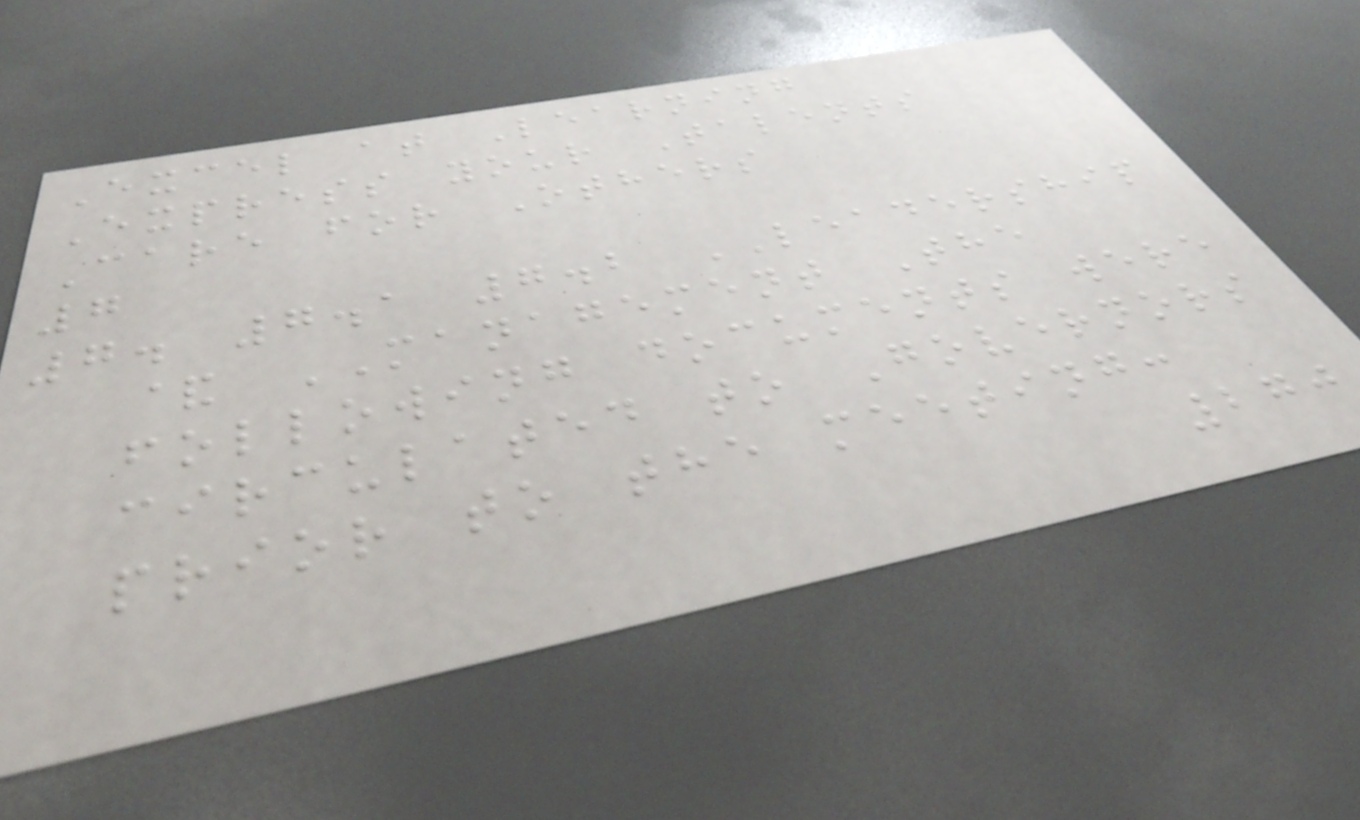Excel at Learning
Express your Talents
Care for Others
7
7. 7.1 7.2 LEADERSHIP
& MANAGEMENT The
following documents were
circulated to Governors
prior to the meeting:
270
